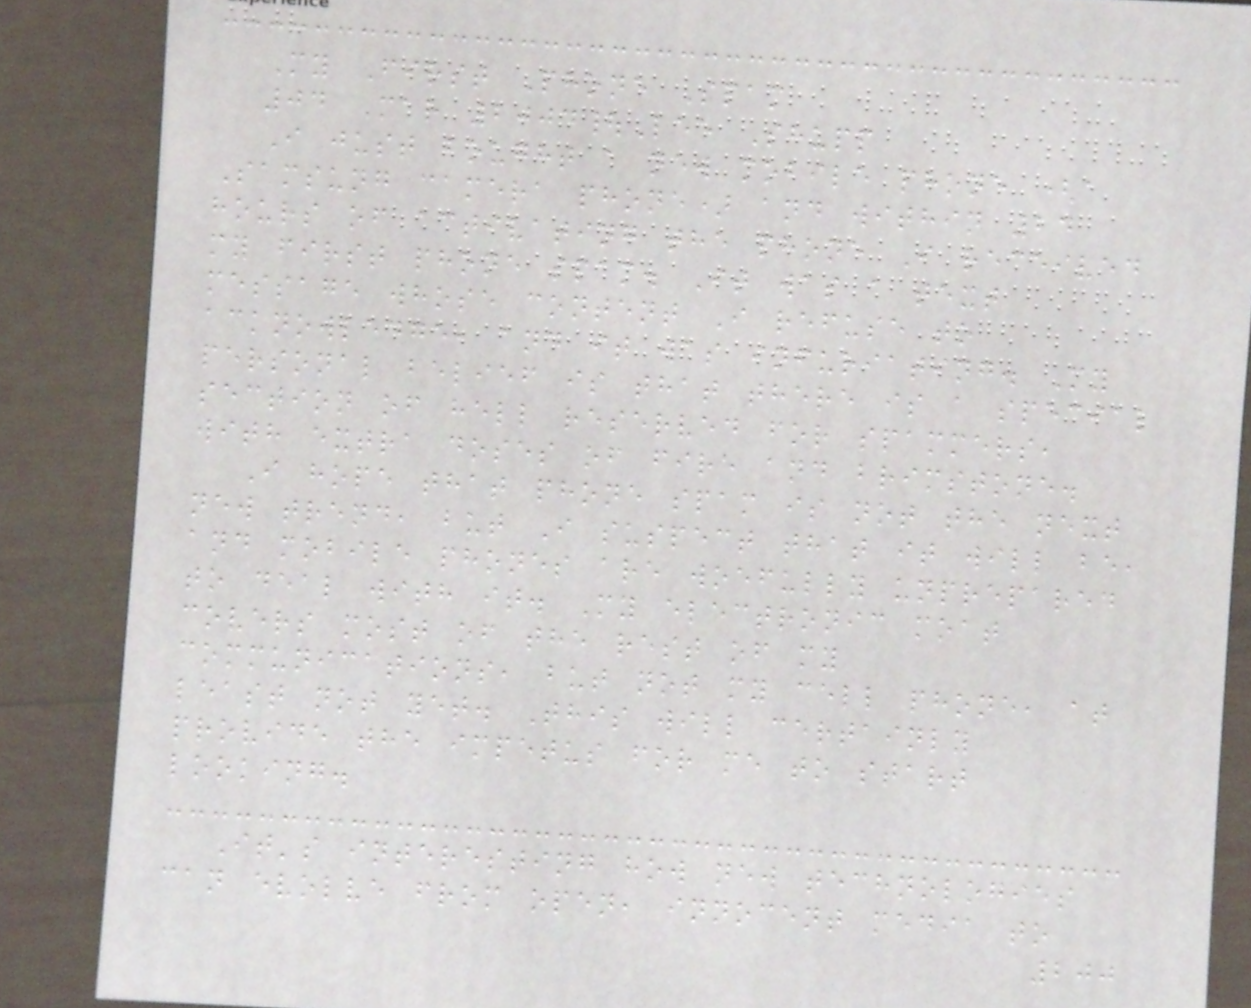My First Phone Spam
04 Mar 2004|Lee Shupp
I just bought a new mobile phone (a
Samsung camera phone) and within 24
hours of activating the phone I received
my first phone spam. It was a text
message whose content I refuse to
acknowledge, and it was infuriating. My
personal belief is that there is a special
section of hell reserved for spammers,
with extra doses of fire and brimstone.
I hope that phone spam is not the next
new trend, but I suspect that it will be,
and mobile phones are woefully unprepared
to deal with it. My electronic moat
covers most of the rest of my
communications, but not my cell phone, at
least not yet. This will certainly
provide the impetus for me to start
looking.
It's interesting how new technologies
can evolve from open, innocent media to
200
